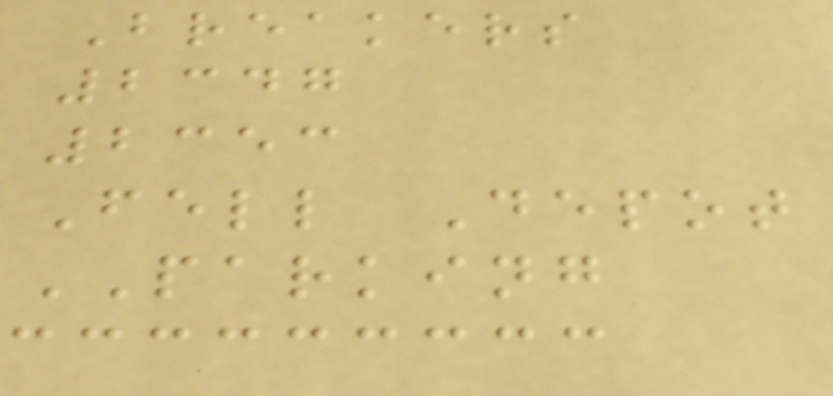Breakers
2347
2353
Fell Depot
PARKING
